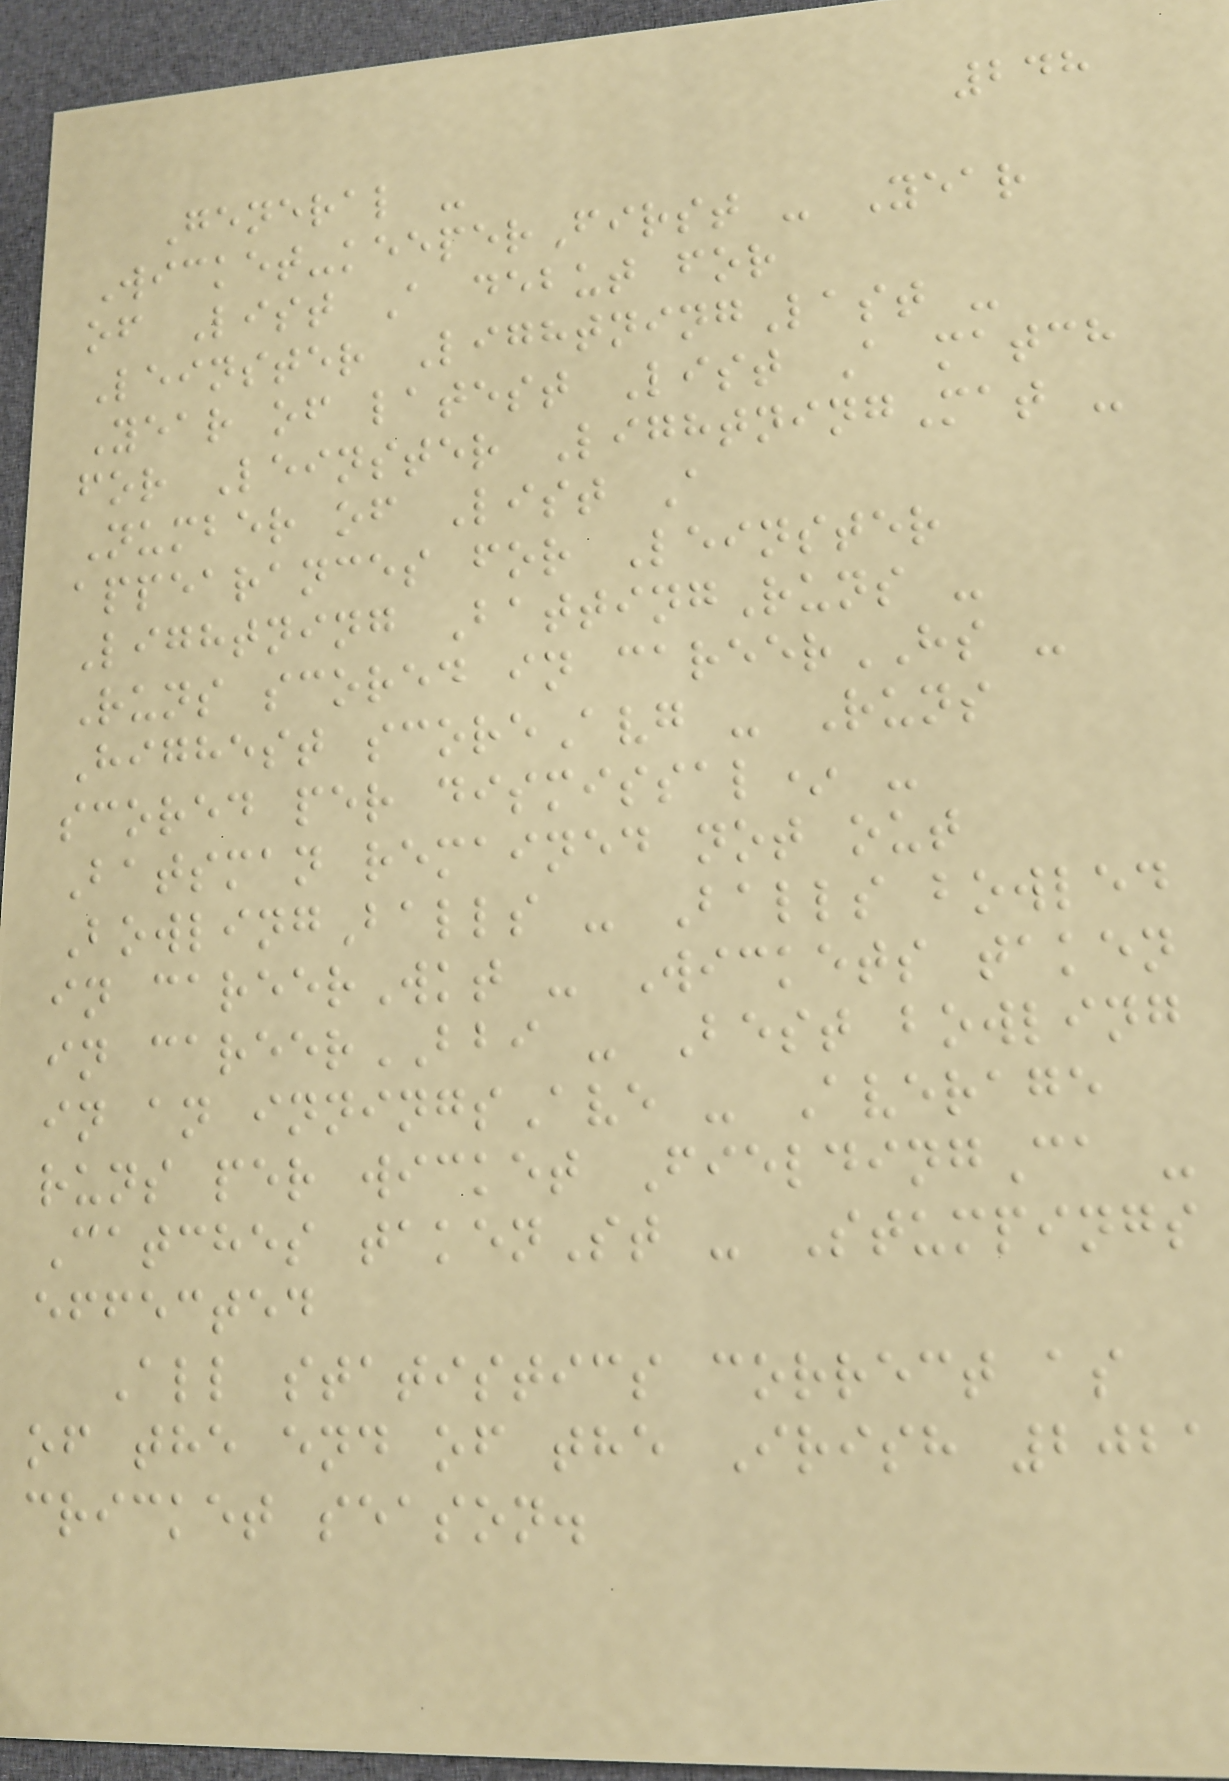248
General -
Wicket-keeperFirst - Year
of List A debut for
Leinster LightningLast -
Year of latest List A match
for Leinster LightningMat -
Number of List A
appearances for Leinster
Lightning BattingRuns -
Runs scored in careerHS -
Highest scoreAvg - Runs
scored per dismissal* -
Batsman remained not out
BowlingBalls - Balls bowled
in careerWkt - Wickets taken
in careerBBI - Best bowling
in an inningsAve - Average
runs per wicket FieldingCa -
Catches takenSt - Stumpings
effected
All statistics correct as
of the end of the Irish 2021
cricket season.
